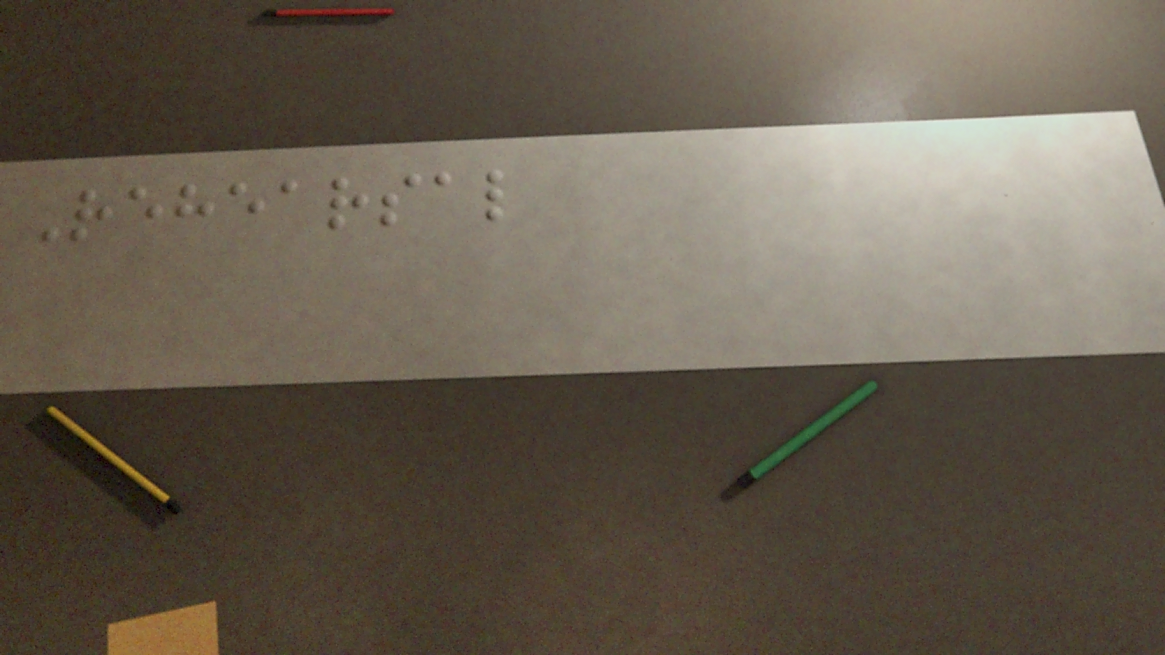Rehearsal
